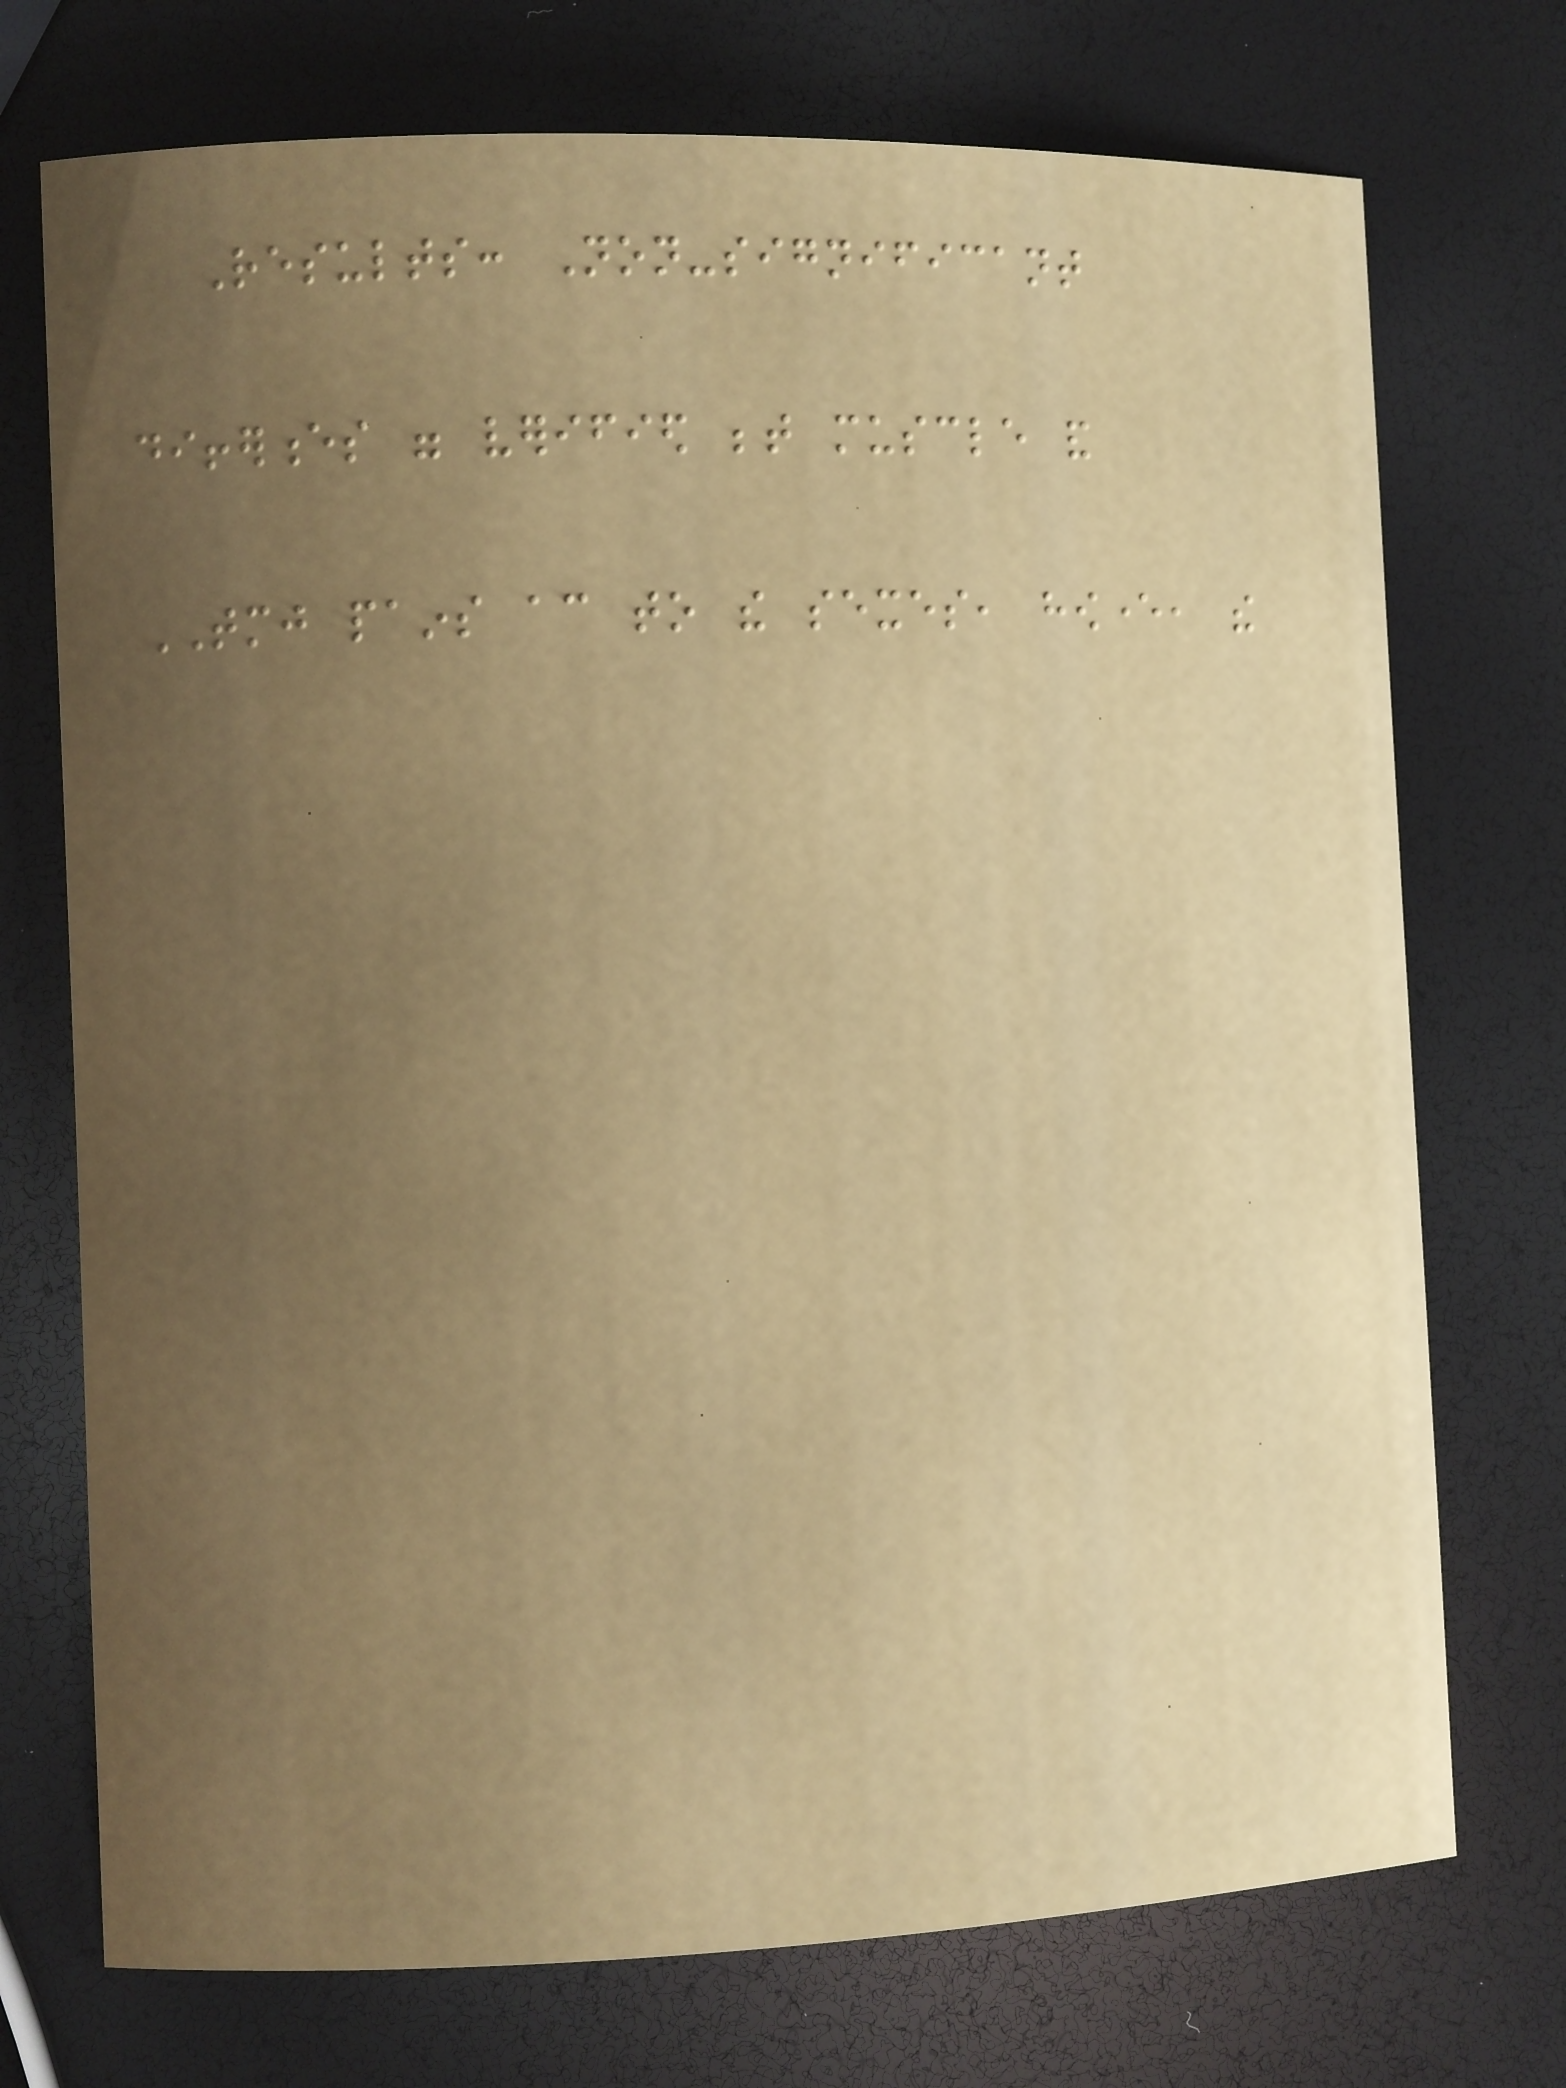Results: Non-significant
differences were verified between muscle and
TMJ pains according to the sexes, however, the
